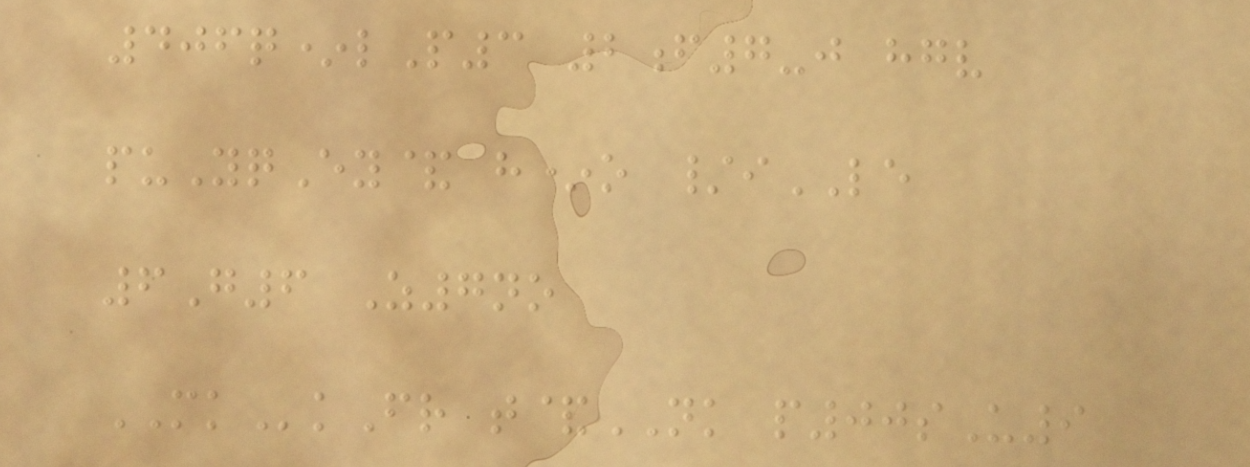406q*lP3 2f7-j hgv
puYqEy& h*o /iLE
6G6 Z7no
MKkFr t&NK p00sU9
